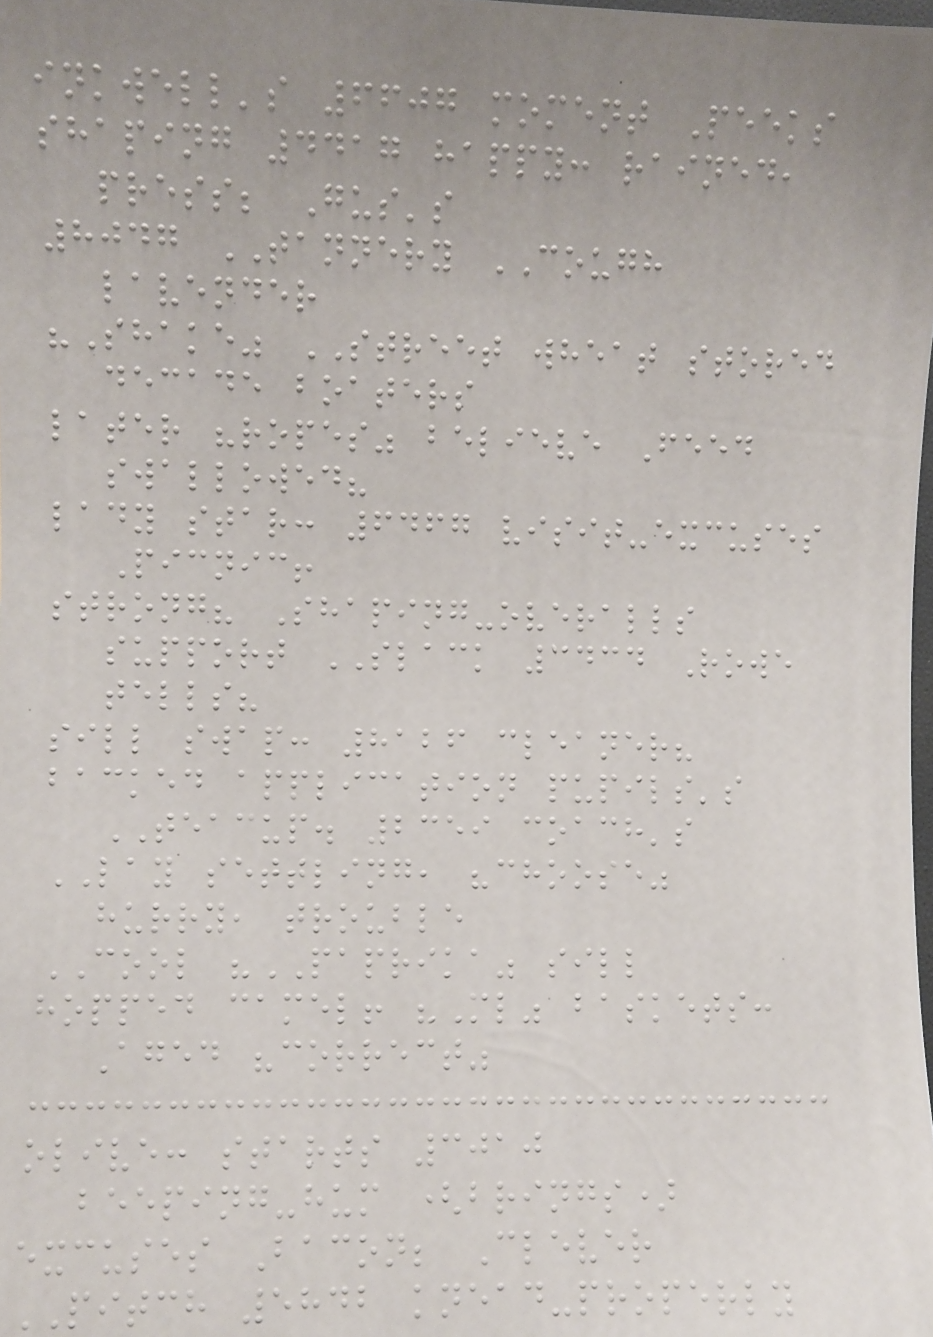inkwell's 6607 moment Peeks
shaping 4417 happy: rained,
press; Gus's
8047 TANNERY COUGH
lavender
"Shake" STREET wheat stored
decade boaters
later "ropes" believe Feed
swallowed?
lady star: 6467 visit-excuses
Picnic!
strong? Shaping-overalls
support SLACK 3434 Rowe
tells?
sill swap: 8126 cleaner?
backed application pupils's
TEACUP. 2359 coach's
LAY settling, "choose"
hurry, trouble
COOL "PAPRIKA" sill
hopped camel! "Ml" baskets:
Aged "correct"
olive: starts 3010
beeping-hum (brings)
excuses Bacon; Clever
PITCH 5842 knead-properly
